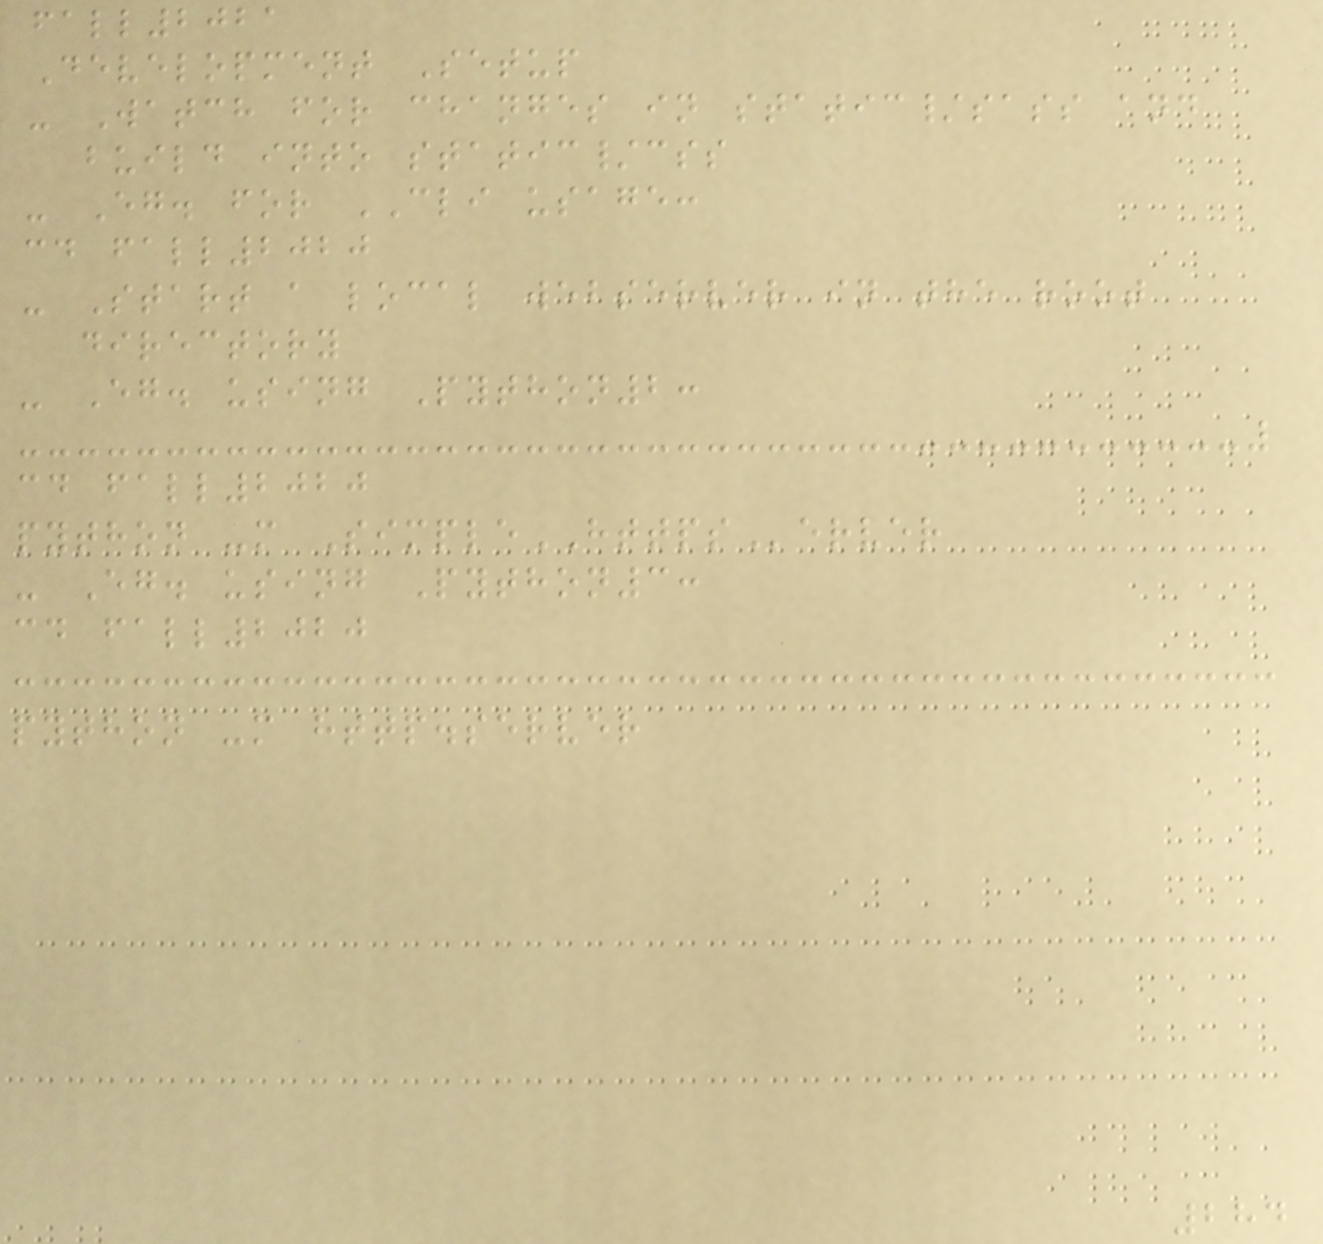fall2021
Development Setup
- Watch for changes in static/sass and
build into static/css
- Eg. for CLI usage:
cd fall2020
- Start a local webserver in the root
directory
- Eg. using Python2:
cd fall2020
python -m SimpleHTTPServer
- Eg. using Python3:
cd fall2020
python -m http.server
284
